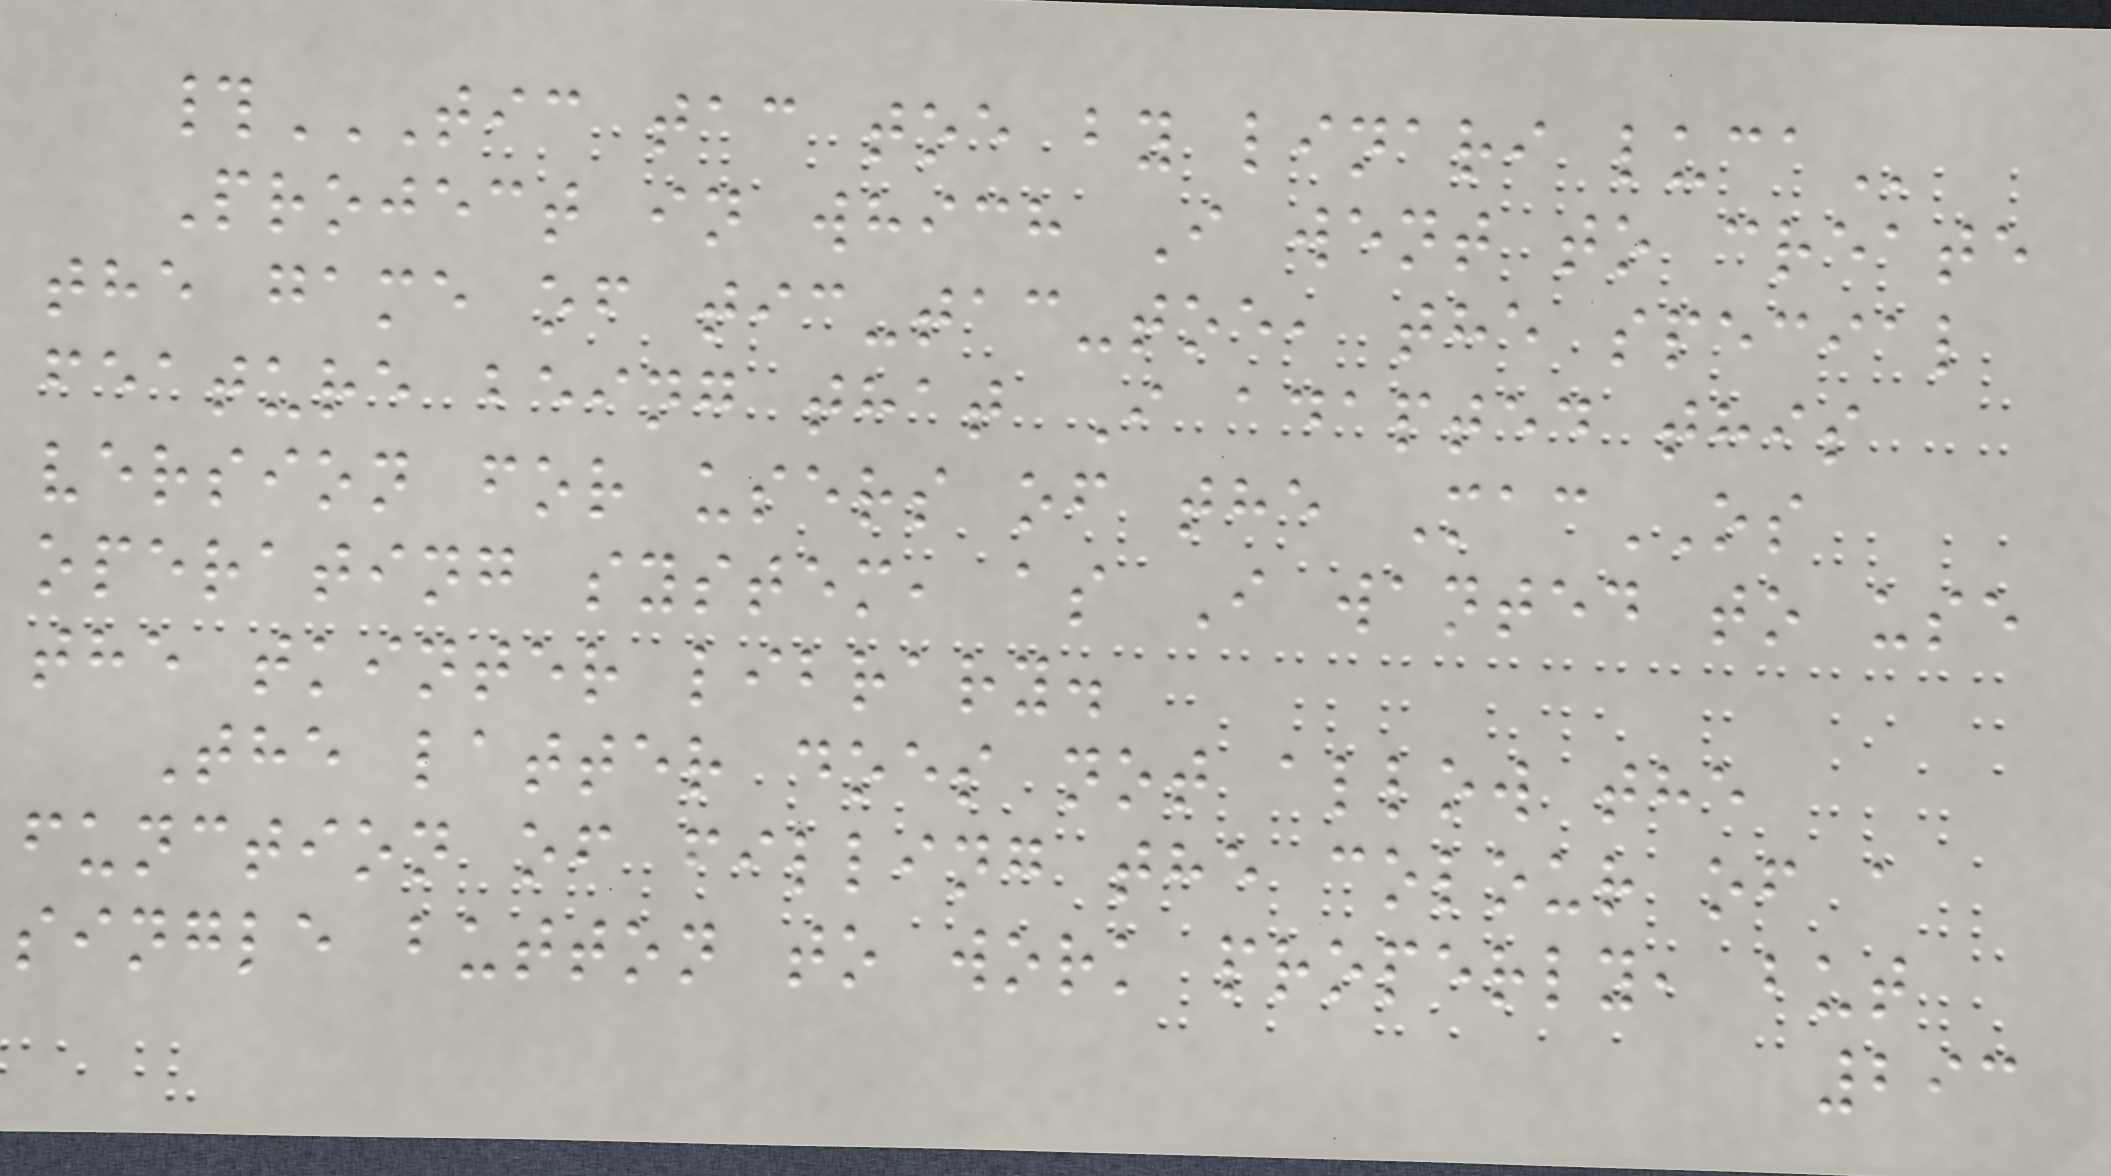#TIC TAC TOE BY LINARI LUCA
Project in which I went to create
the game of tic-tac-toe, the special
feature being that I adapted this
version for users of the MacOS
operating system, as I wanted to use
the tkinter library.
The latter does not allow the
function of filling the colour of a
single button to work properly, but
293
